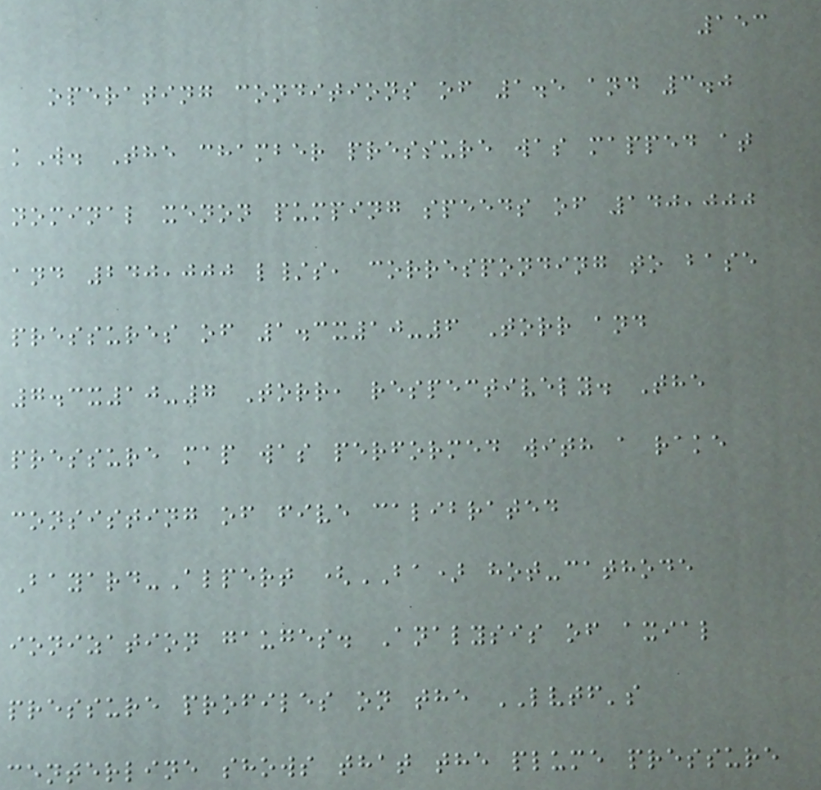153
operating conditions of 1.5 and 3.0
kW. The chamber pressure was mapped at
nominal xenon pumping speeds of 140,000
and 240,000 l/s, corresponding to base
pressures of 1.3x10-6 Torr and
7.3x10-7 Torr, respectively. The
pressure map was performed with a rake
consisting of five calibrated
Bayard-Alpert (BA) hot-cathode
ionization gauges. Analysis of axial
pressure profiles on the LVTF's
centerline shows that the plume pressure
